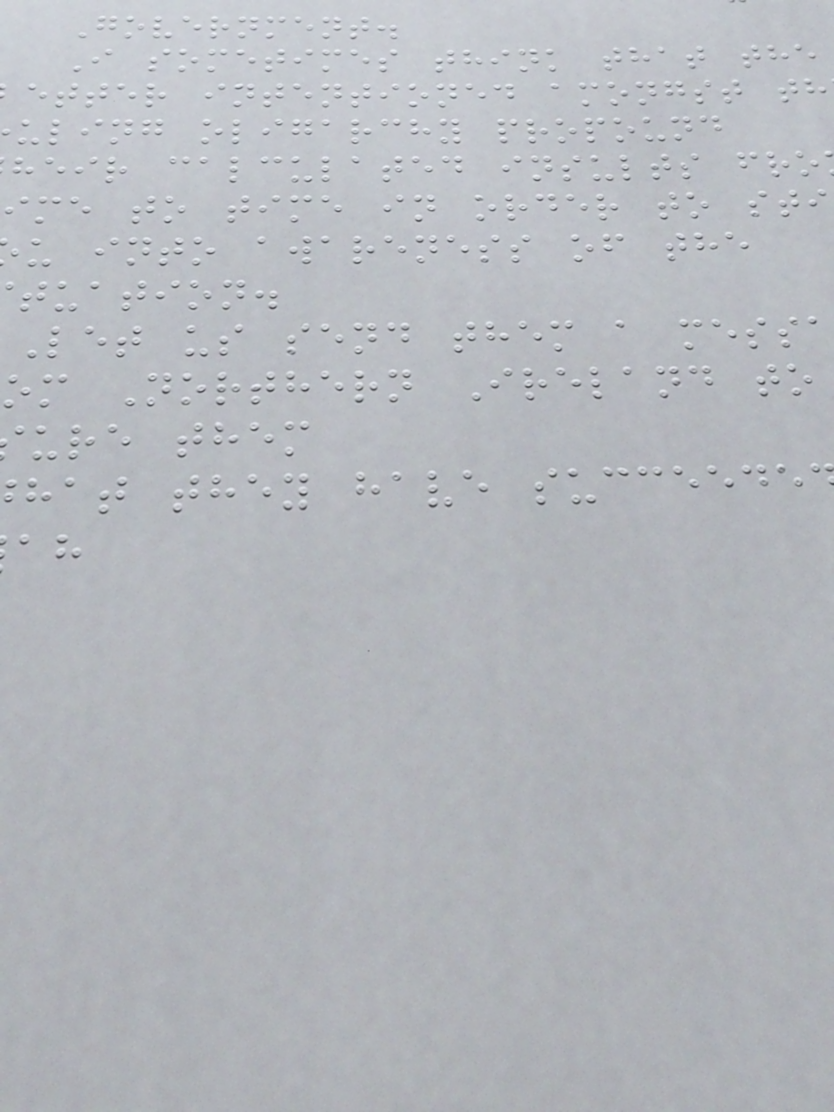Government.
I sometimes think that the
etter intentioned amongst th
uling oligarchy propound
heir calculated insults fro
ime to time in order to sti
u into awareness of the
tuation.
Let us send them a mess
om Northern Ireland to
ure them
hat they have succeede
